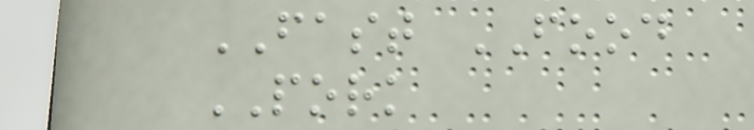FAST FOOD
PORK
